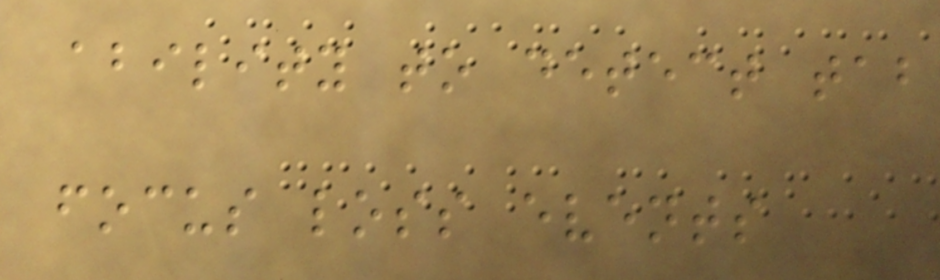ability to detect tab
focus loss events
